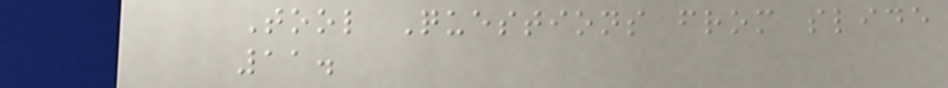Tool Questions from slide
11.
